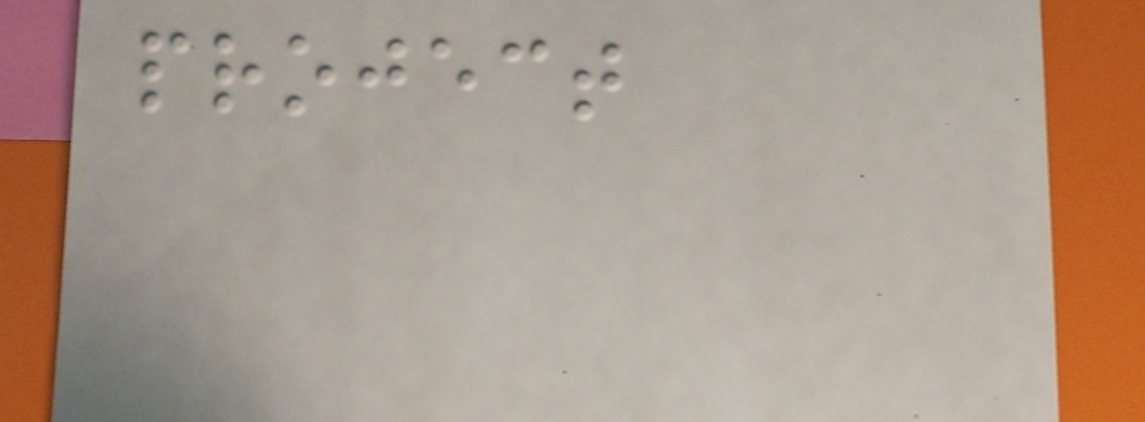project
